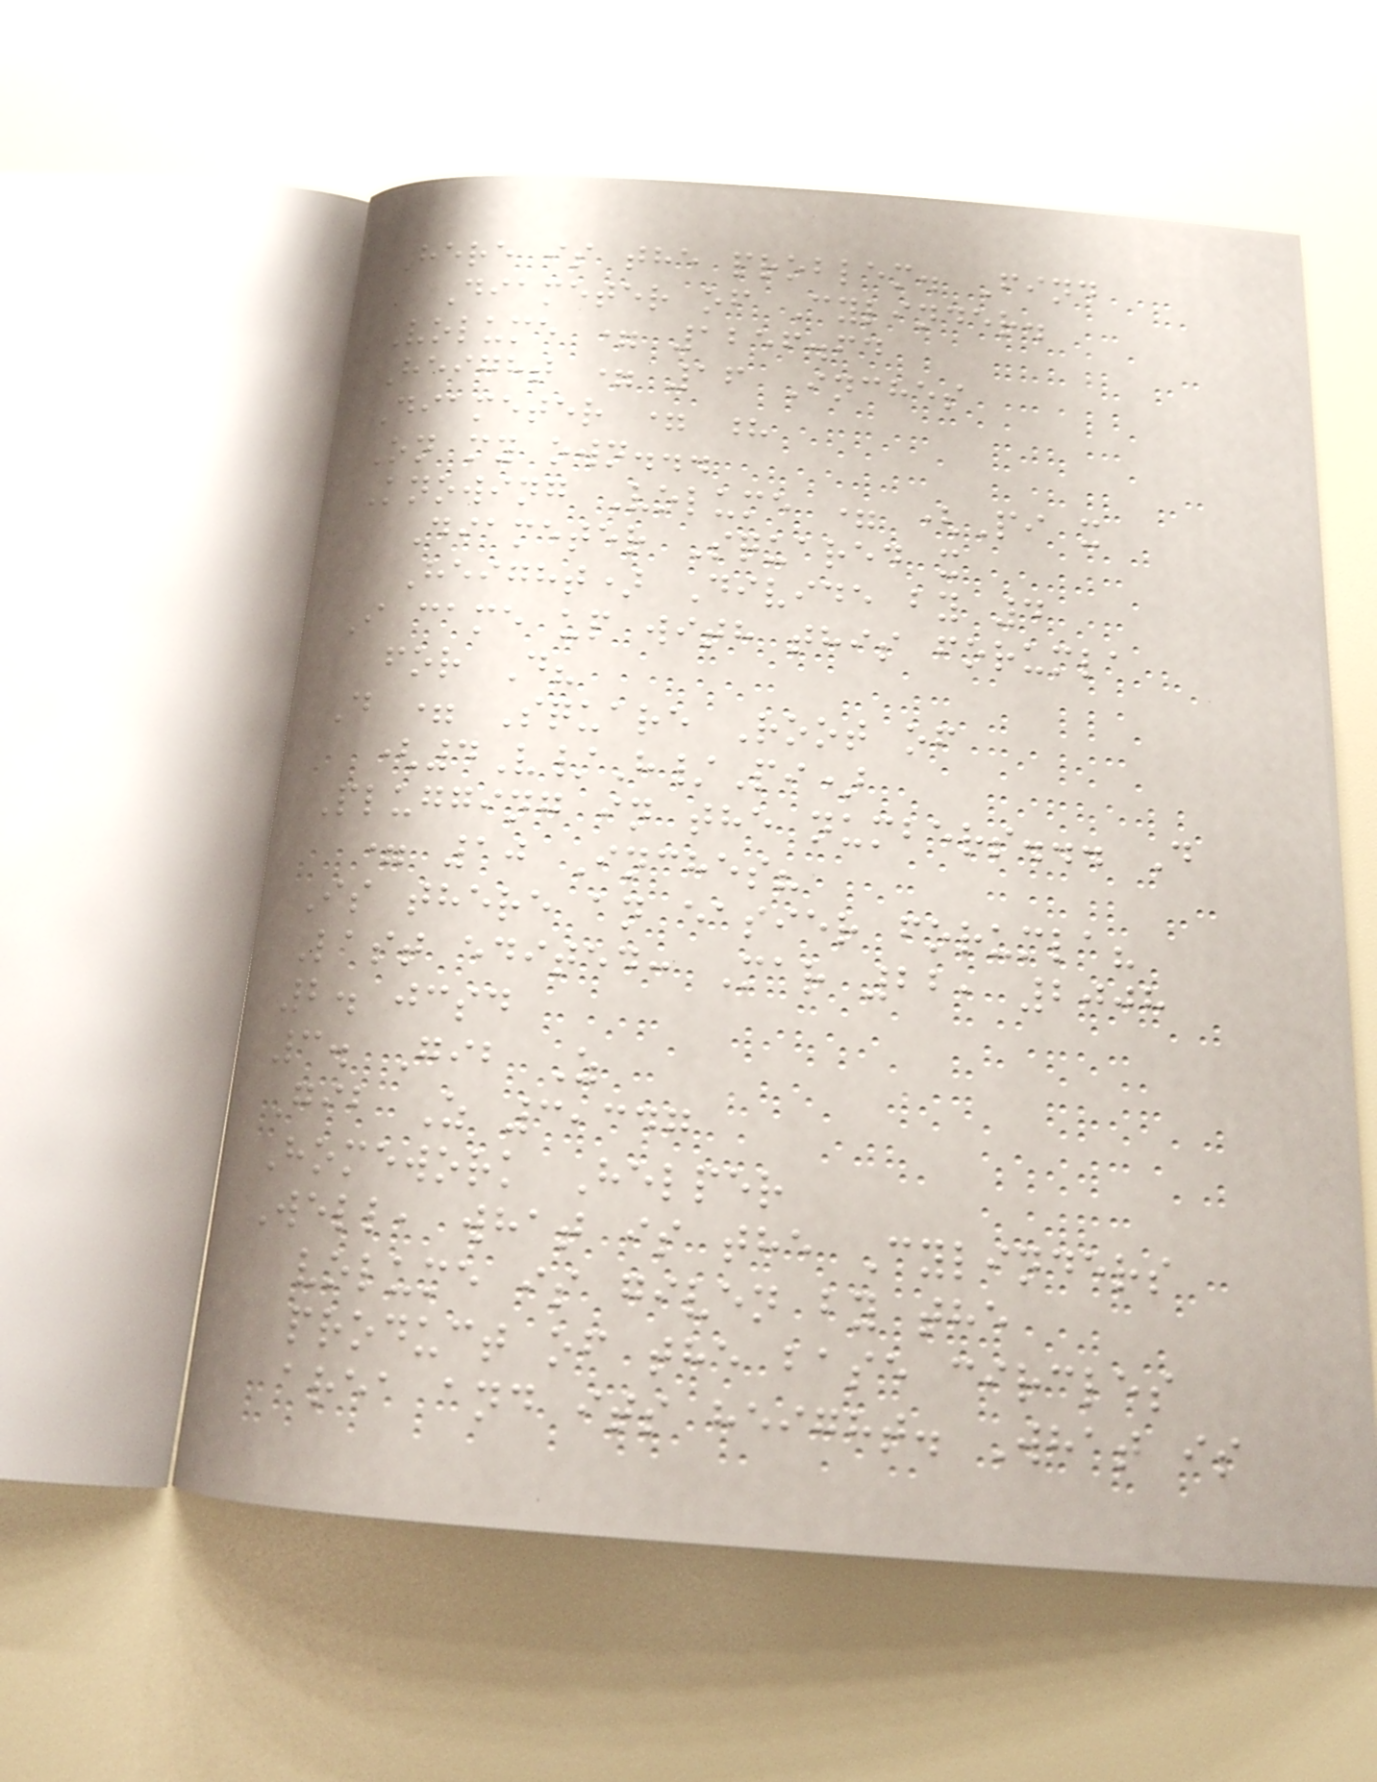Here is the problem. Find
Diameter of Cylinder.
Volume = 1256.64
Height = 16 Inches
Diameter = ?
On my own...
Knowing Volume = (Pi x
Diameter Squared x
Height) Divide by 4
I came up with this forumla
for D?
D = Square Root of
(4V/H/Pi)
Plugging in the numbers... D
= 10 Inches?
Is there an easier forumla?
Last edited: Mar 22, 2008
2. jcsd
3. Gib Z
Gib Z 3,347
Homework Helper
Well, what is the Cylinders
volume is given by the
product of the base circles
area and its height. What is
